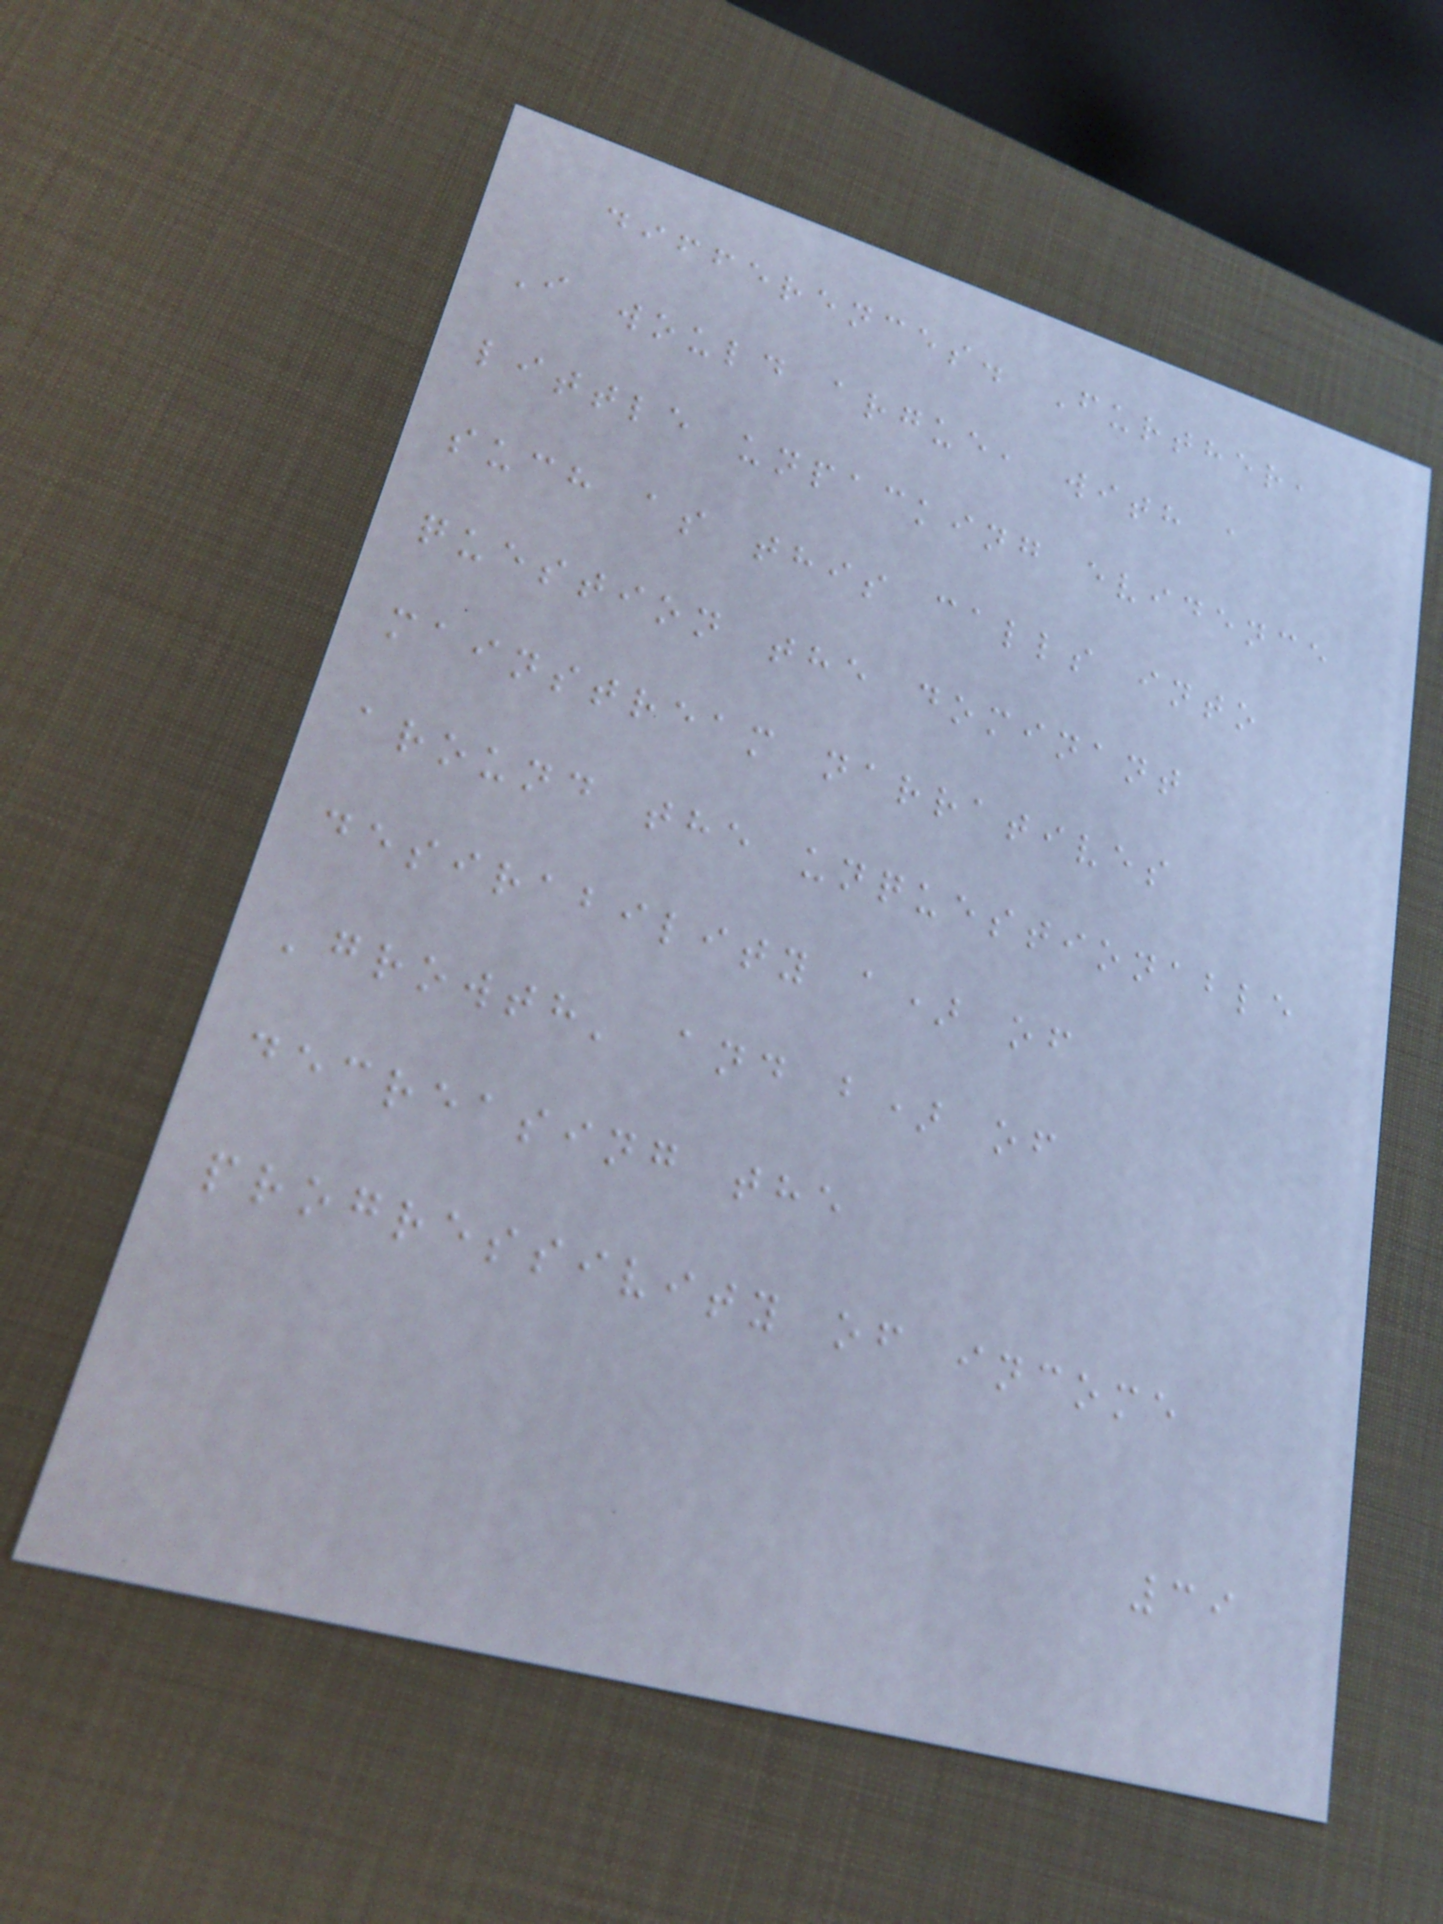differences. Further,
I would argue, with a
little unpacking evidence
such as this calls into
question the dominant
mainstream narratives
around the unquestionable
desirability a) of
'growth' and b) of
decreasing the
progressivity of income
39
